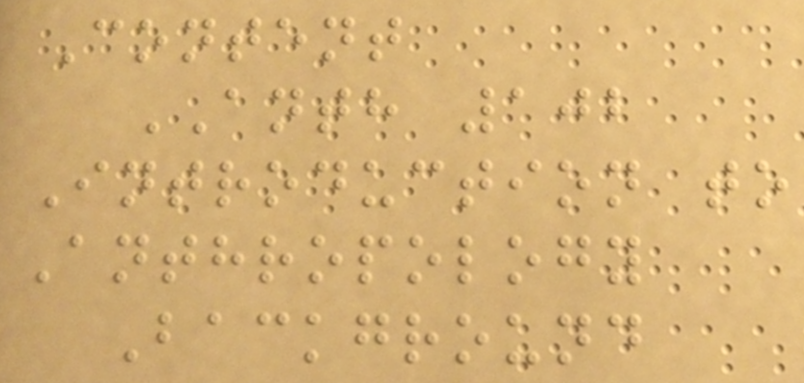Content
ANTH 102
Introduction to
Anthropology
Background
